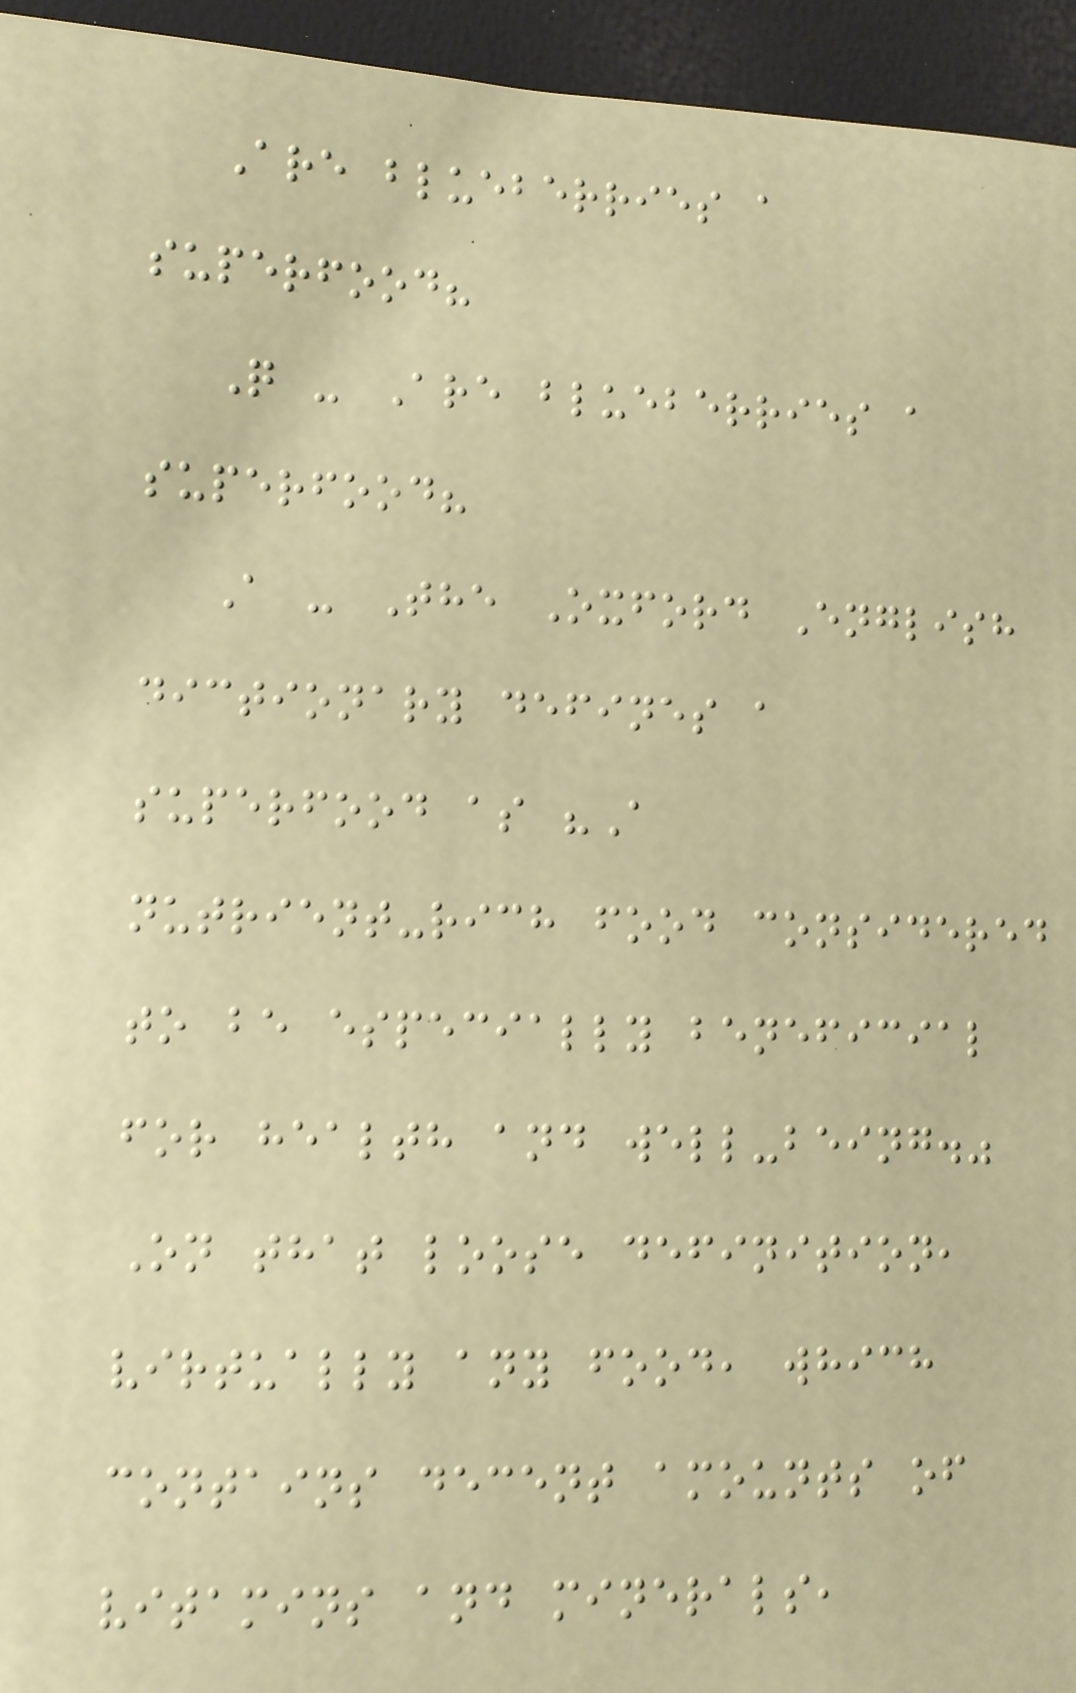Are blueberries a
superfood?
Q - Are blueberries a
superfood?
A - The Oxford English
dictionary defines a
superfood as "A
nutrient-rich food considered
to be especially beneficial
for health and well-being."
On that loose definition,
virtually any food, which
contains decent amounts of
vitamins and minerals,
